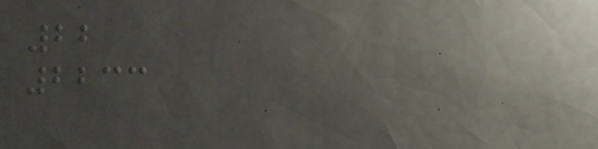22
2233
